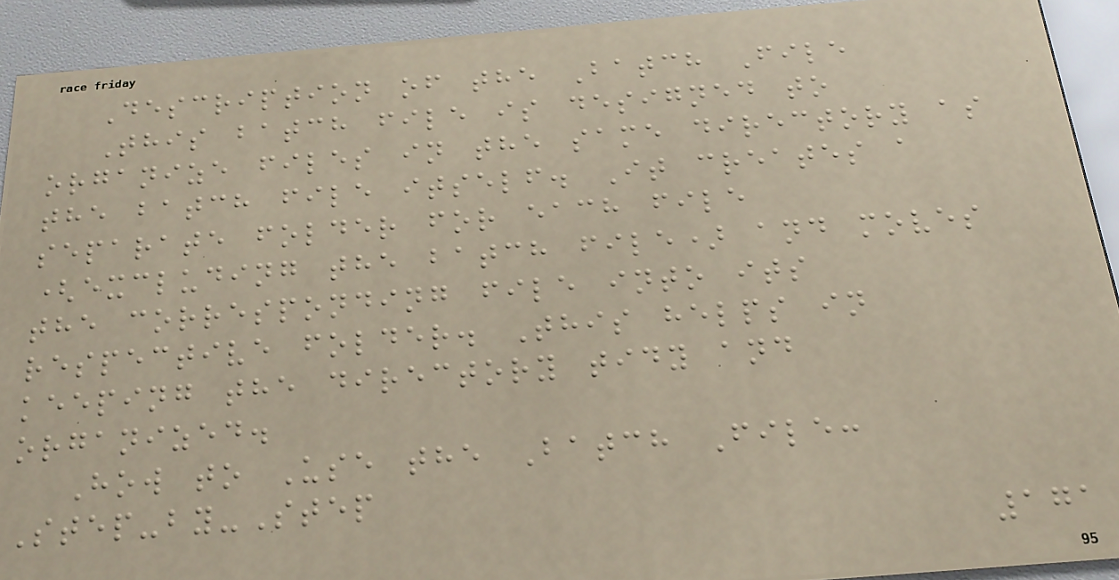Description of the Batch File
This batch file is designed to
organize files in the same directory as
the batch file itself. It creates a
separate folder for each file
(excluding the batch file) and moves
the corresponding file into its
respective folder. This helps in
keeping the directory tidy and
organized.
How to Use the Batch File:
Step-by-Step
171
